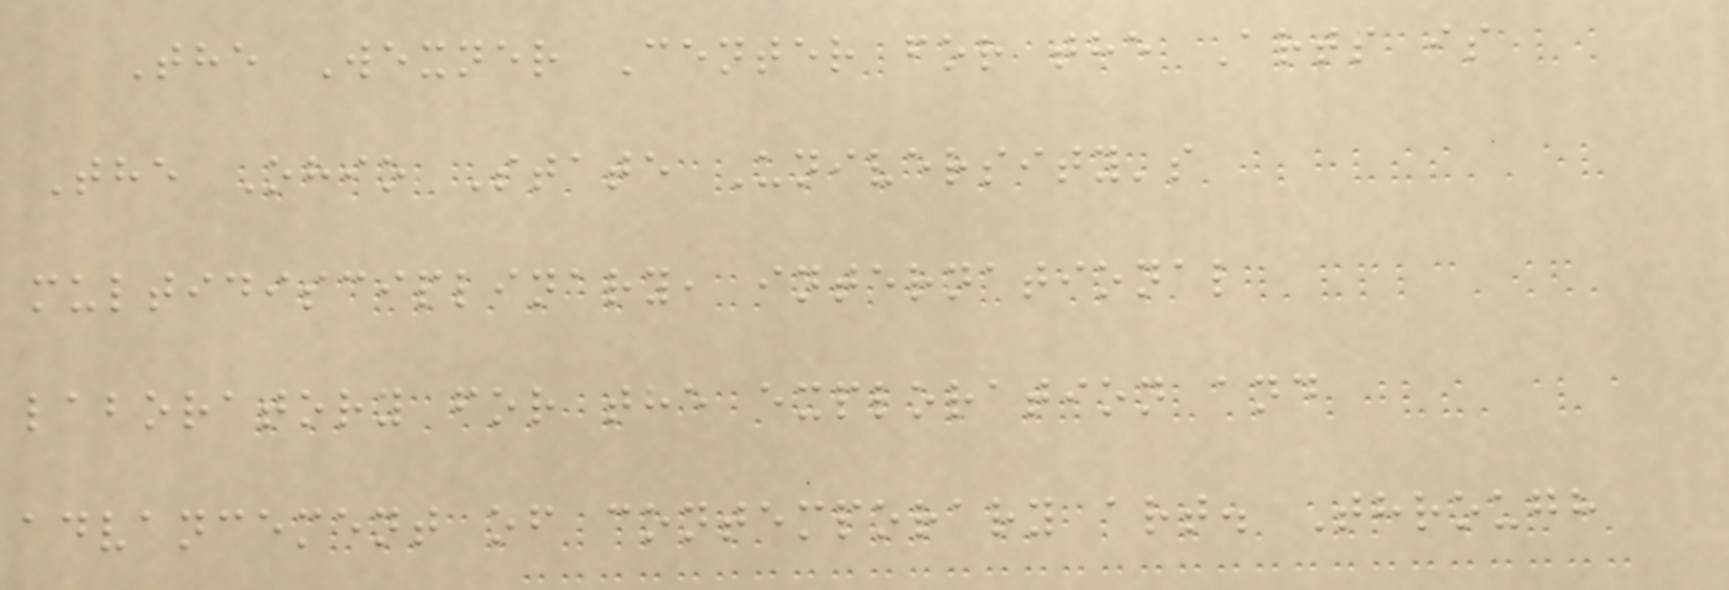The Wexner Center for the Arts is
The Ohio State University's
multidisciplinary, international
laboratory for the exploration and
advancement of contemporary art. Through
